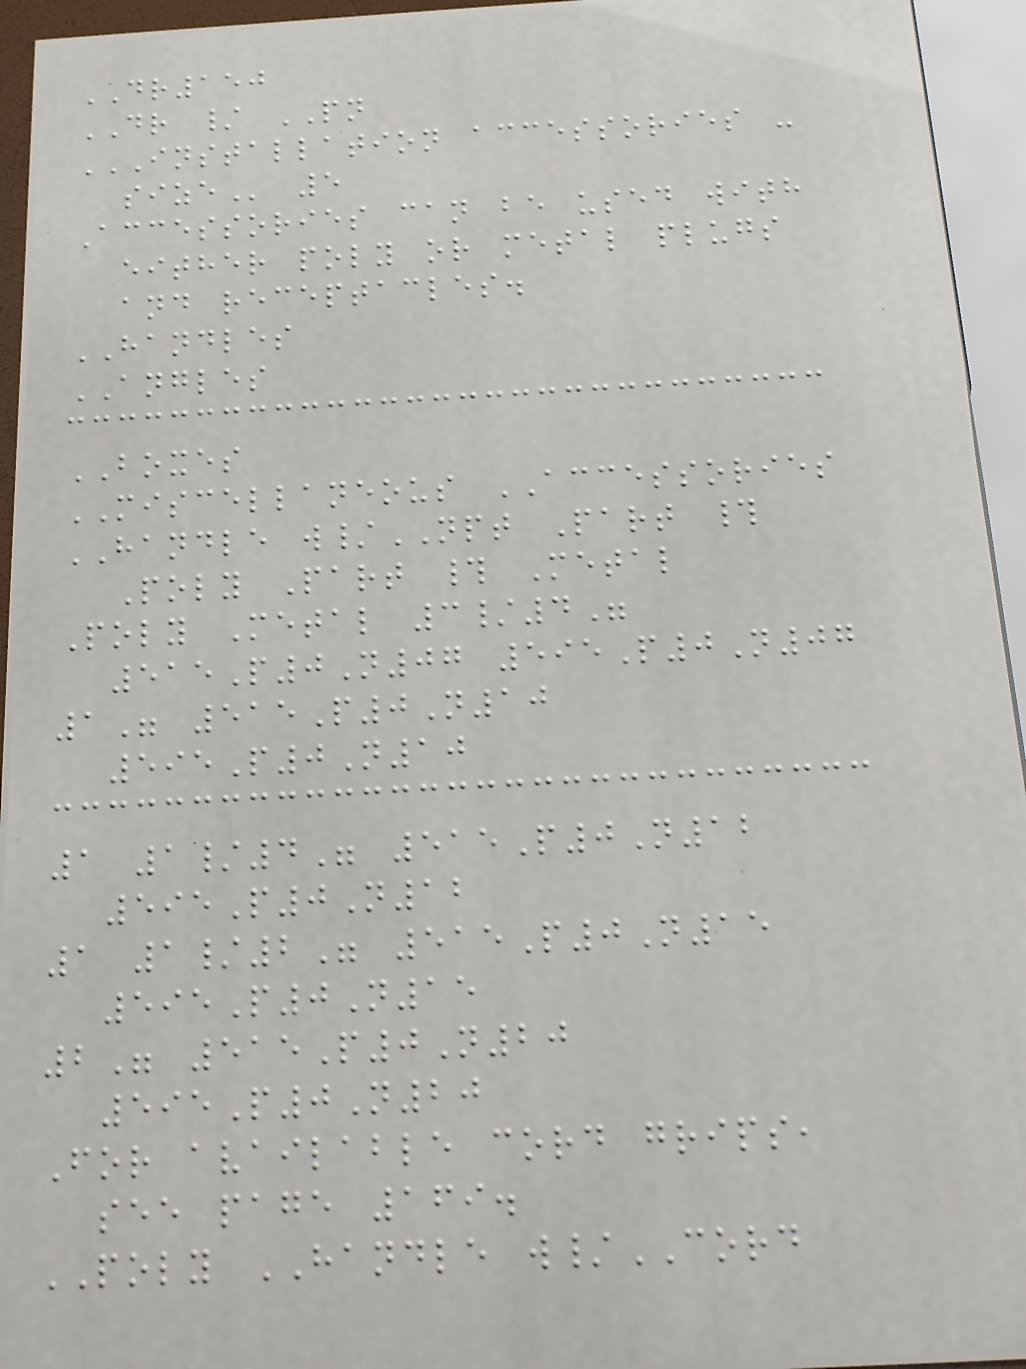DR150
DR / PN
INSTALLATION ACCESSORIES -
SIZE 5
Accessories can be used with
either poly or metal plugs
and receptacles.
HANDLES
ANGLES
BOXES
MISCELLANEOUS ACCESSORIES
HANDLE w/NPT Part #
Poly Part # Metal
Poly Metal 3/4"
515P0N07 595P0N07
1" 515P0N10
595P0N10
1 1/4" 515P0N12
595P0N12
1 1/2" 515P0N15
595P0N15
2" 515P0N20
595P0N20
For available cord grips,
see page 169.
POLY HANDLE w/CORD
